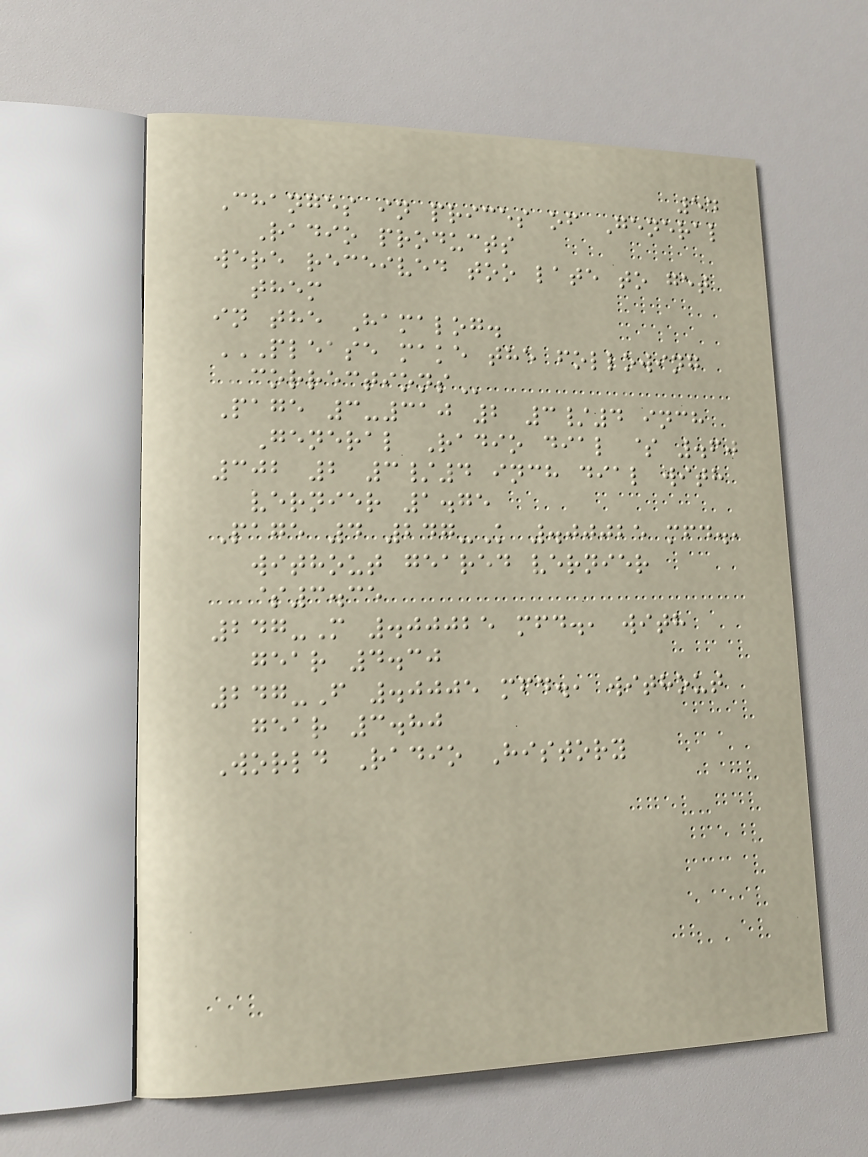54
Changes in prices of General
Radio products
were received too late to get
them
in the Hamalog.
PLEASE MAKE THE FOLLOWING
CORRECTIONS
Page 3-310 2 3/4 inch
General Radio dial $ .60
302 2 3/4 inch dial with
vernier 1.75
Page 4 247-K .00025 mfd.,
without geared vernier
$3.35
247-M .00025 mfd., with
gear 4.30
247-F .0005 mfd., without
gear 3.80
World Radio History
